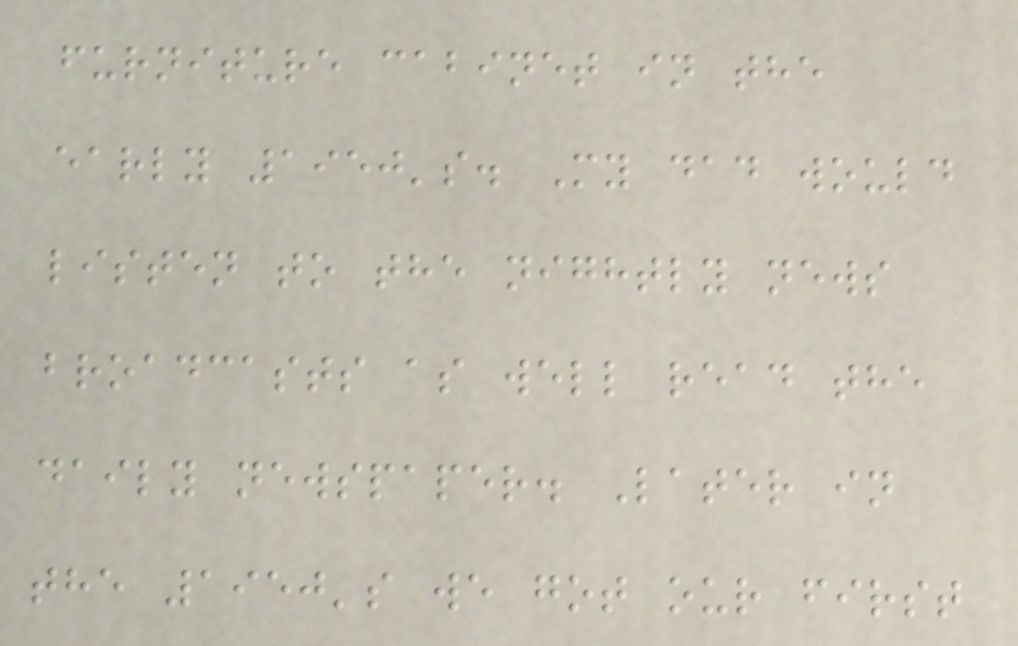furniture cabinet in the
early 1950's. My dad would
listen to the nightly news
broadcasts as well read the
daily newspaper. Later in
the 1950's we got our first
